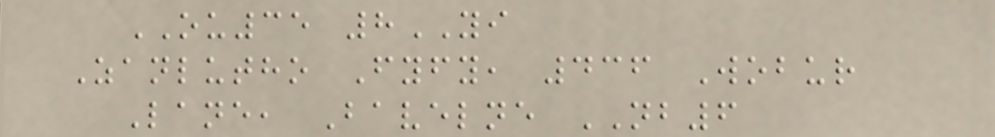OU35 8YI
Zanlutho Fyfy, 436 Wobur
Lane, Bavelne NB6
